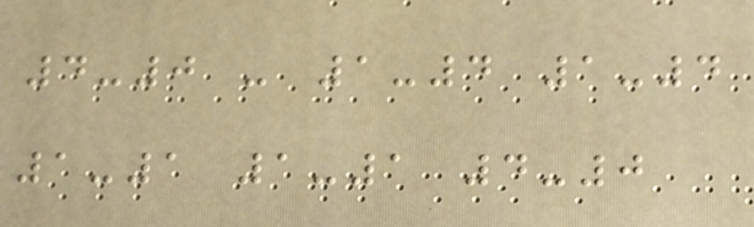4-0 - 1-4 1-4
1-1 1-1 4-0
